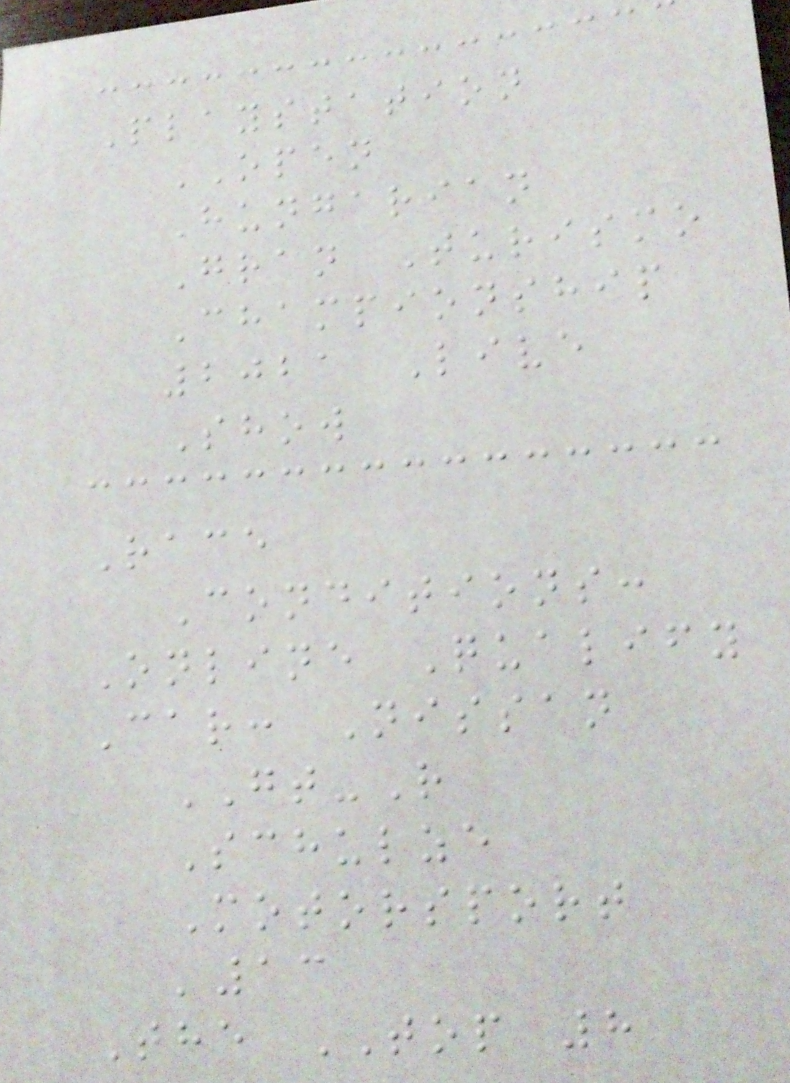Playstation
OPEN
Hungarian
Gran Turismo
Championship
2021 Live
Show
Race
Conditions:
Online Qualify
Car: Nissan
GT-R
Schulze
Motorsport
'13
The TOP 8
